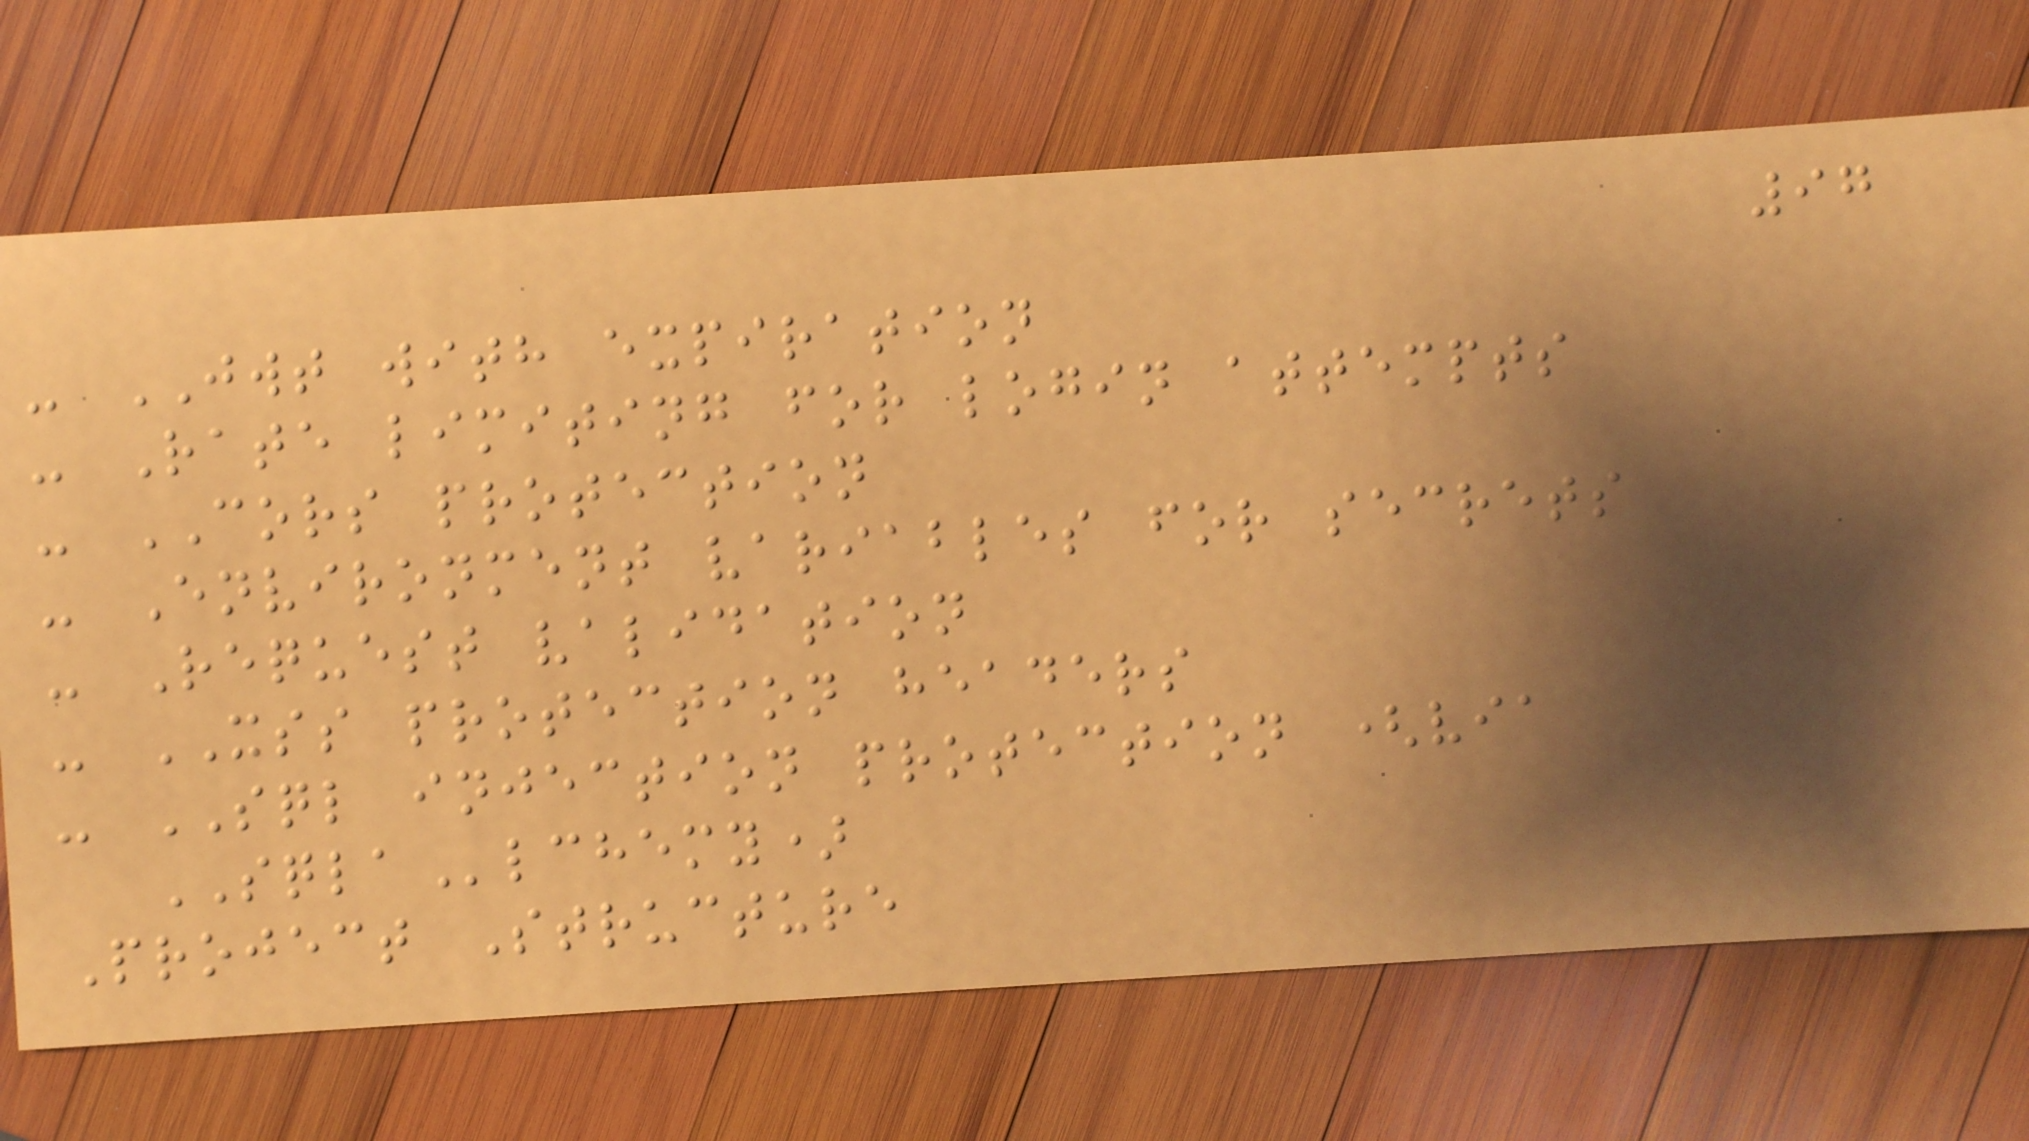97
- JWT with expiration
- Rate limiting for login attempts
- CORS protection
- Environment variables for secrets
- Request validation
- XSS protection headers
- SQL injection protection (via
SQLAlchemy)
Project Structure
